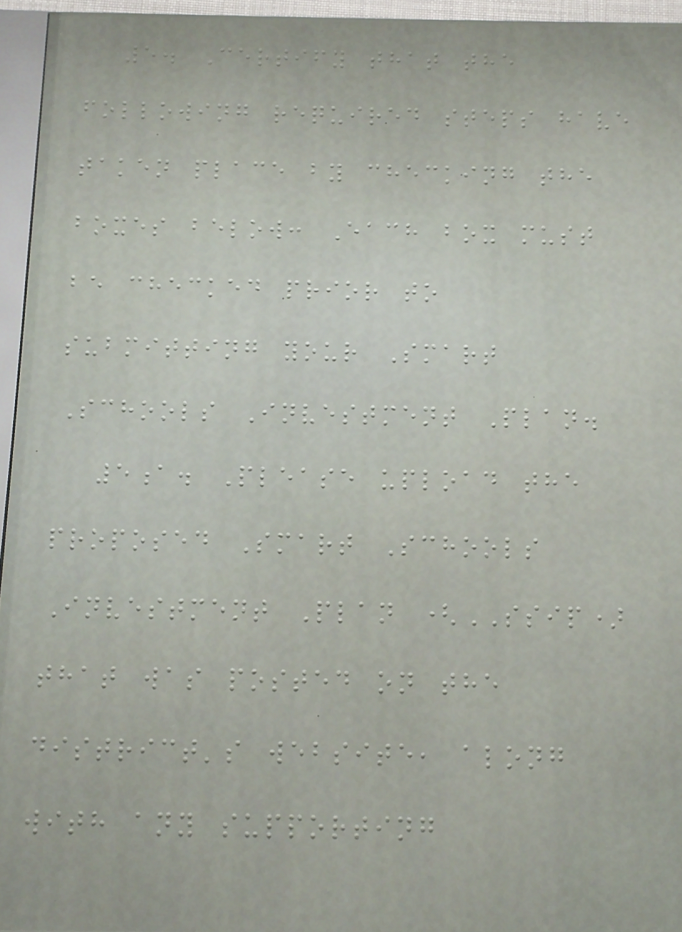5. Certify that the
following required steps have
taken place by checking the
boxes below: Each box must
be checked prior to
submitting your Smart
Schools Investment Plan.
5a. Please upload the
proposed Smart Schools
Investment Plan (SSIP)
that was posted on the
district's website, along
with any supporting
